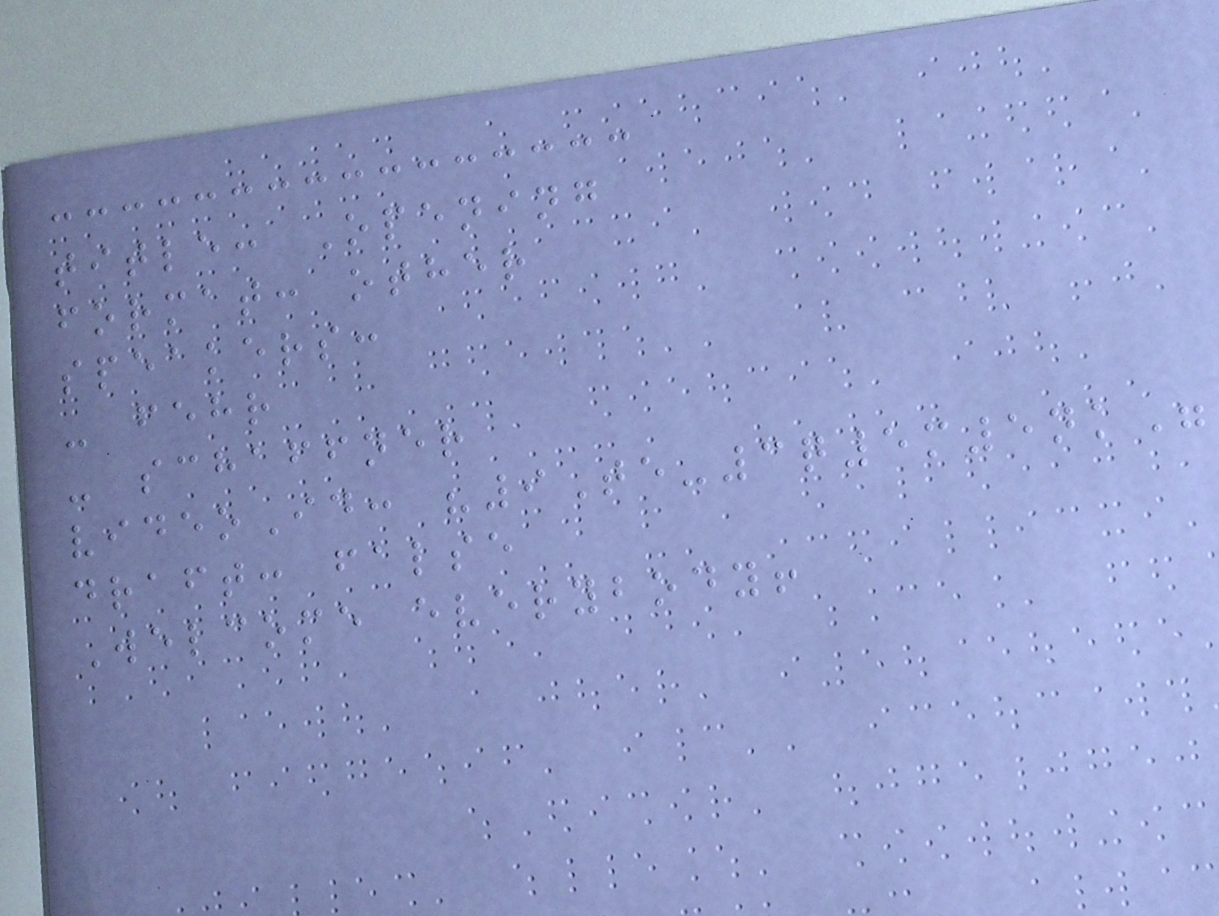title: Opening
format: other
speakers:
- fehr
- schaffner
videoId: "9Te-3q5m5nk"
draft: false
Welcome everybody!
